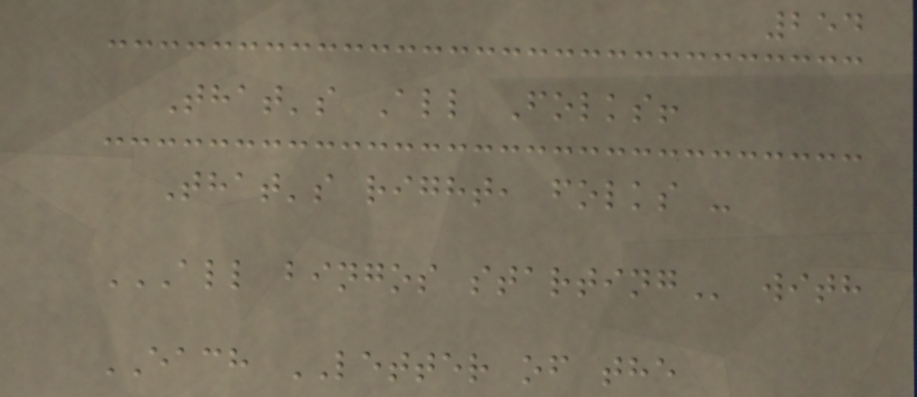254
That's All Folks!
That's right, folks -
ALL BINGOS STARTING with
EACH LETTER of the
